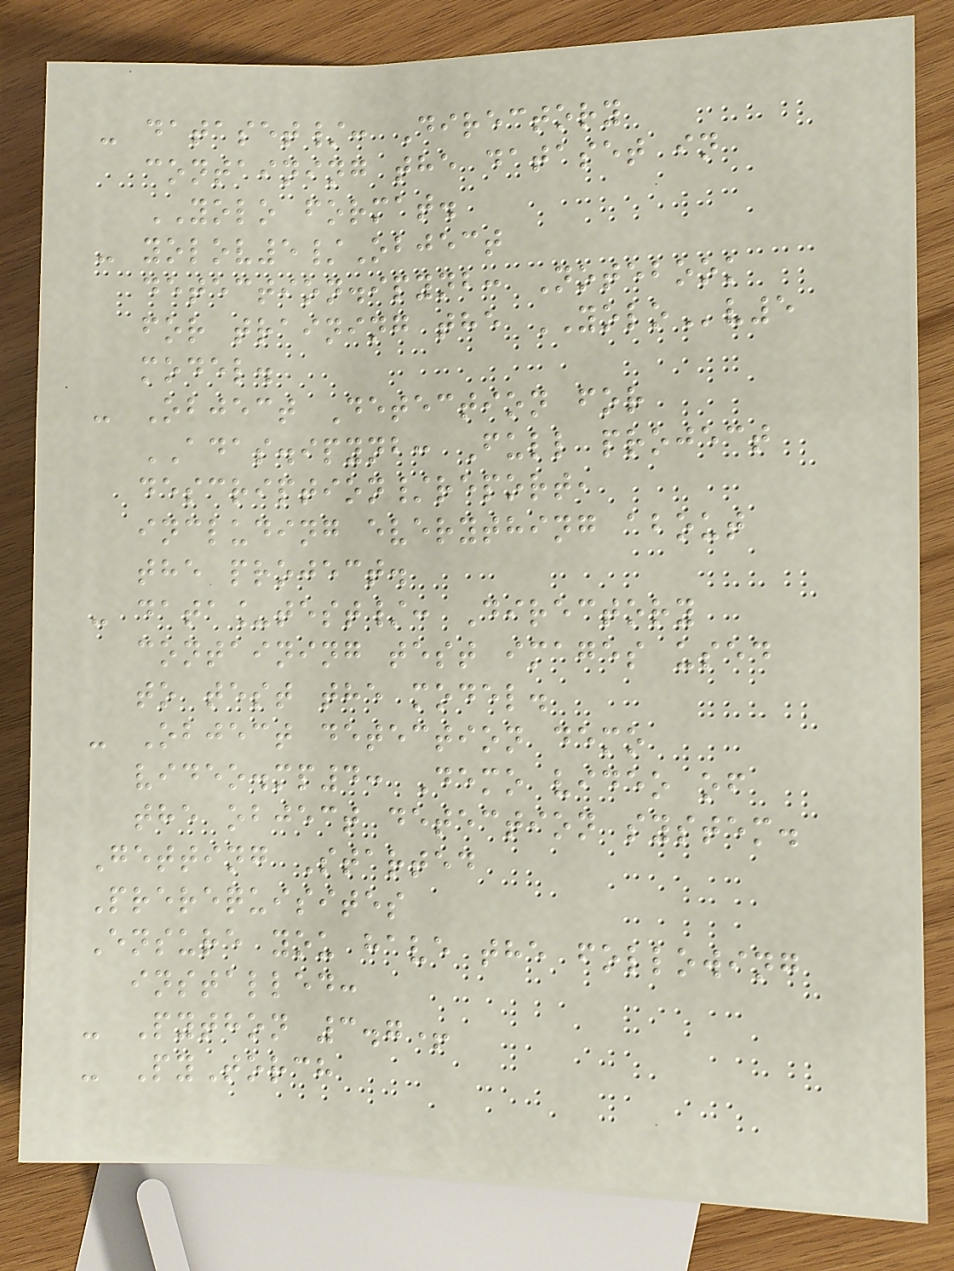- dataset/: Directory
containing the dataset in
YOLO format.
- yolov5/Object
detection.ipynb: Notebook
for training the YOLOv5
model.
- Object Detection for
ADAS.ipynb: Full project
description/report,
including everything about
the project.
- data_test/: Directory
containing test images used
to test the model.
- Object detection demo
video.mp4: Demo video of
the object detection system.
Getting Started
Prerequisites
Ensure you have the following
installed:
- Python 3.7+
- PyTorch
